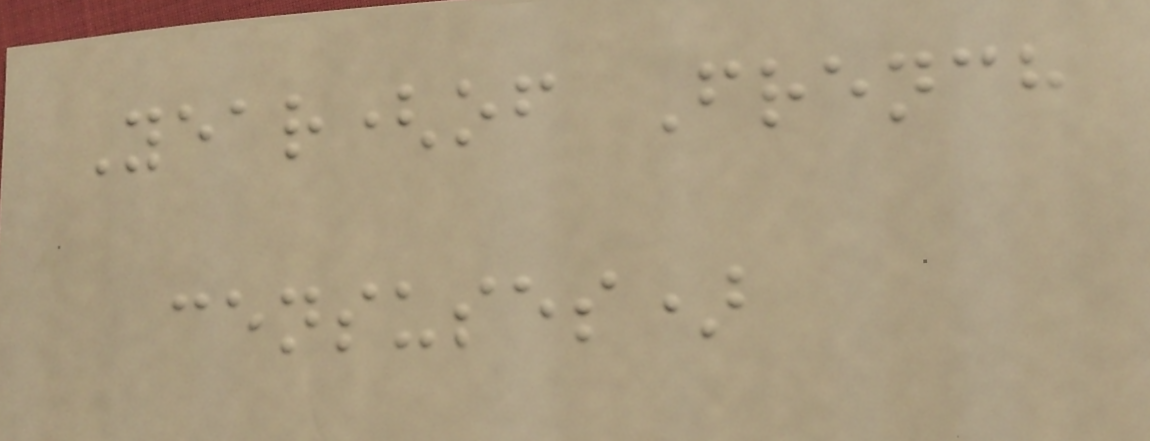Year(of French
censuses)
